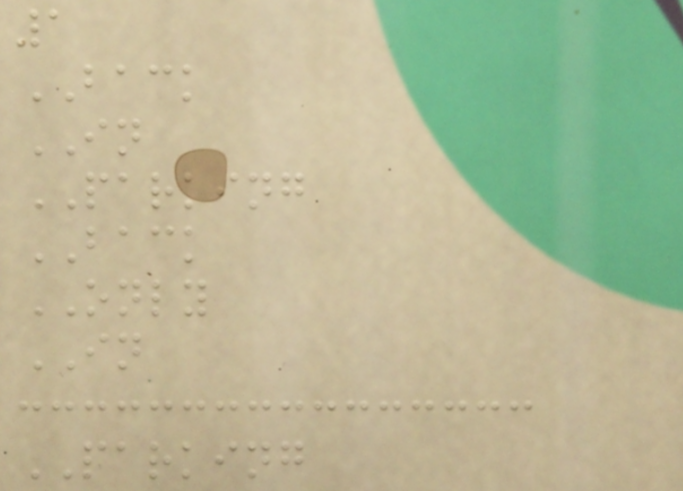1
BACK
IN
PARKING
BACK
ONLY
IN
PARKING
